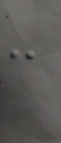-
